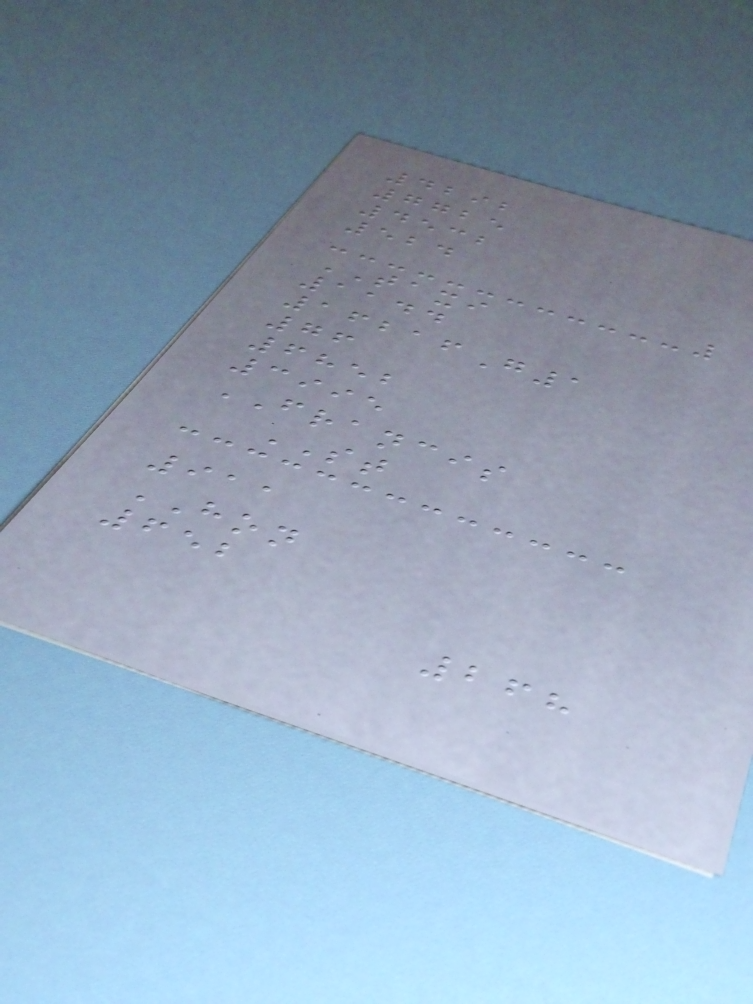4292
7725
4532
524
TAXI
1144
16216G1
76
6852
3995
FRANCIS
ST
911
HON
652
268
